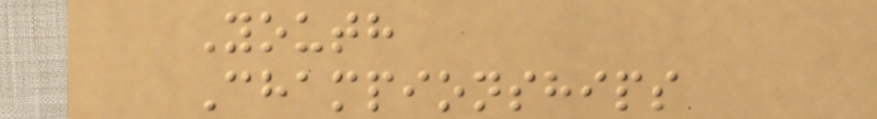Youth
Championships
